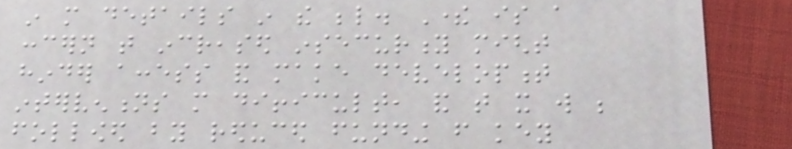in more details in the below. There is a
concern that increased insecurity might
hinder access and make development
interventions more difficult, and that it will be
followed by reduced funding from key
